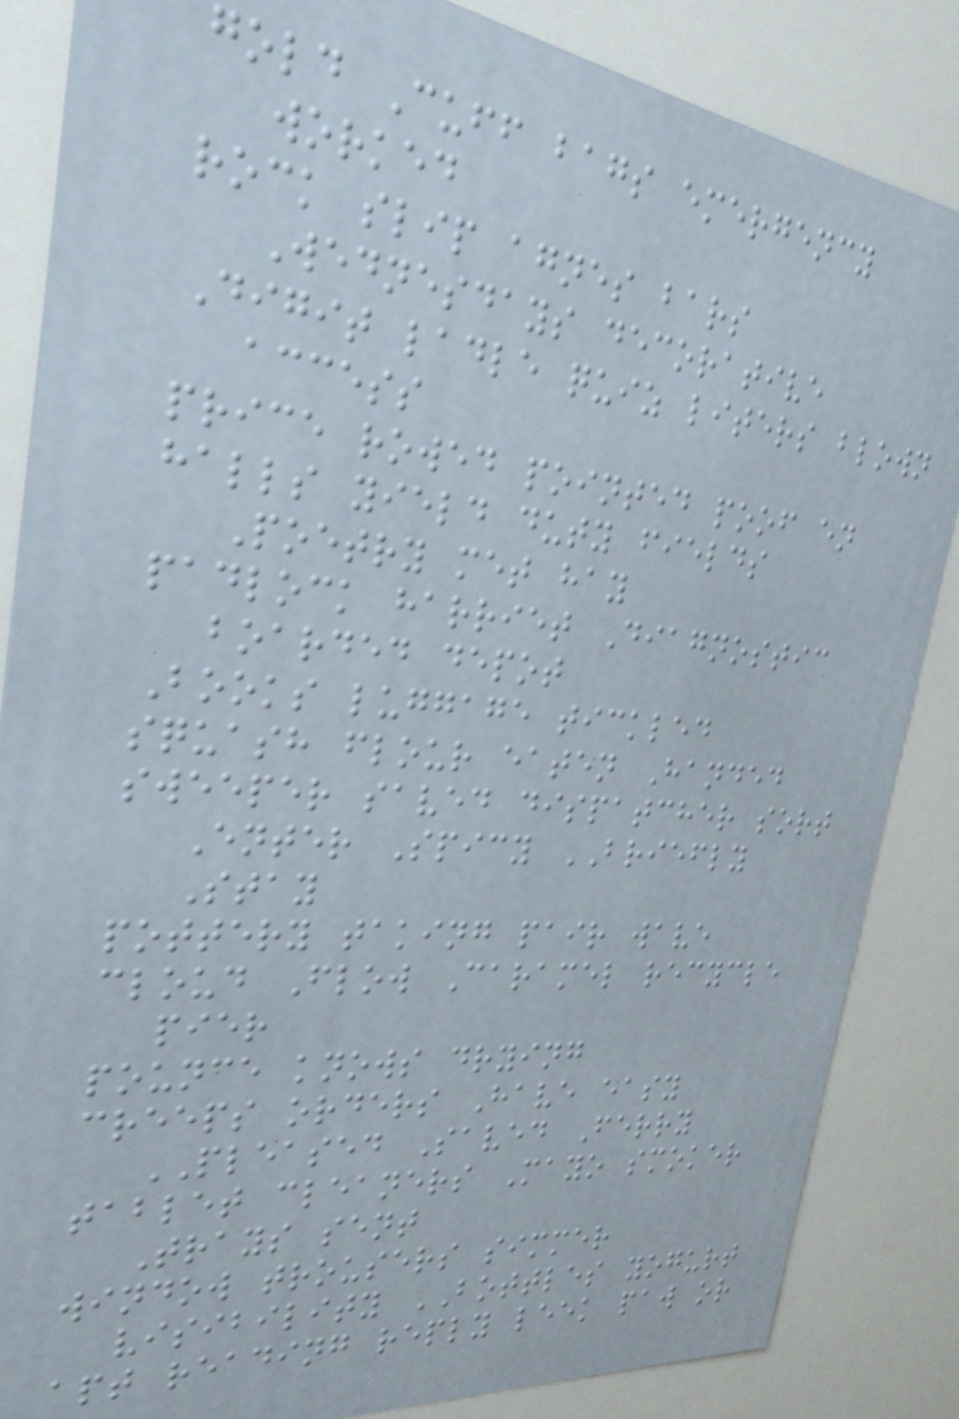gold Cuff bags emergency
worked
rock slip agnes bars
Wednesdays decorative
Digit ladle quiz liters blown
access
price rowed pointed poof en
halls yield duty fields
Poetry met hay
padlock harriet Diagnostic
boarded depot
Books luggage tickled
squash flour eaten Handed
sweeper saved dispatcher sort
Enter Spicy BRIEFLY
Stay
pottery taking pair wave
cloud Flow Caramel recycle
pier
pounce knows drying
creeps orders Have easy
PLEASED Saved Ferry
tablet cleaners Mayo smoker
Trays sent
window trousers simmer
visibility BOTTLES yogurt
apt reading reply leek paw or
